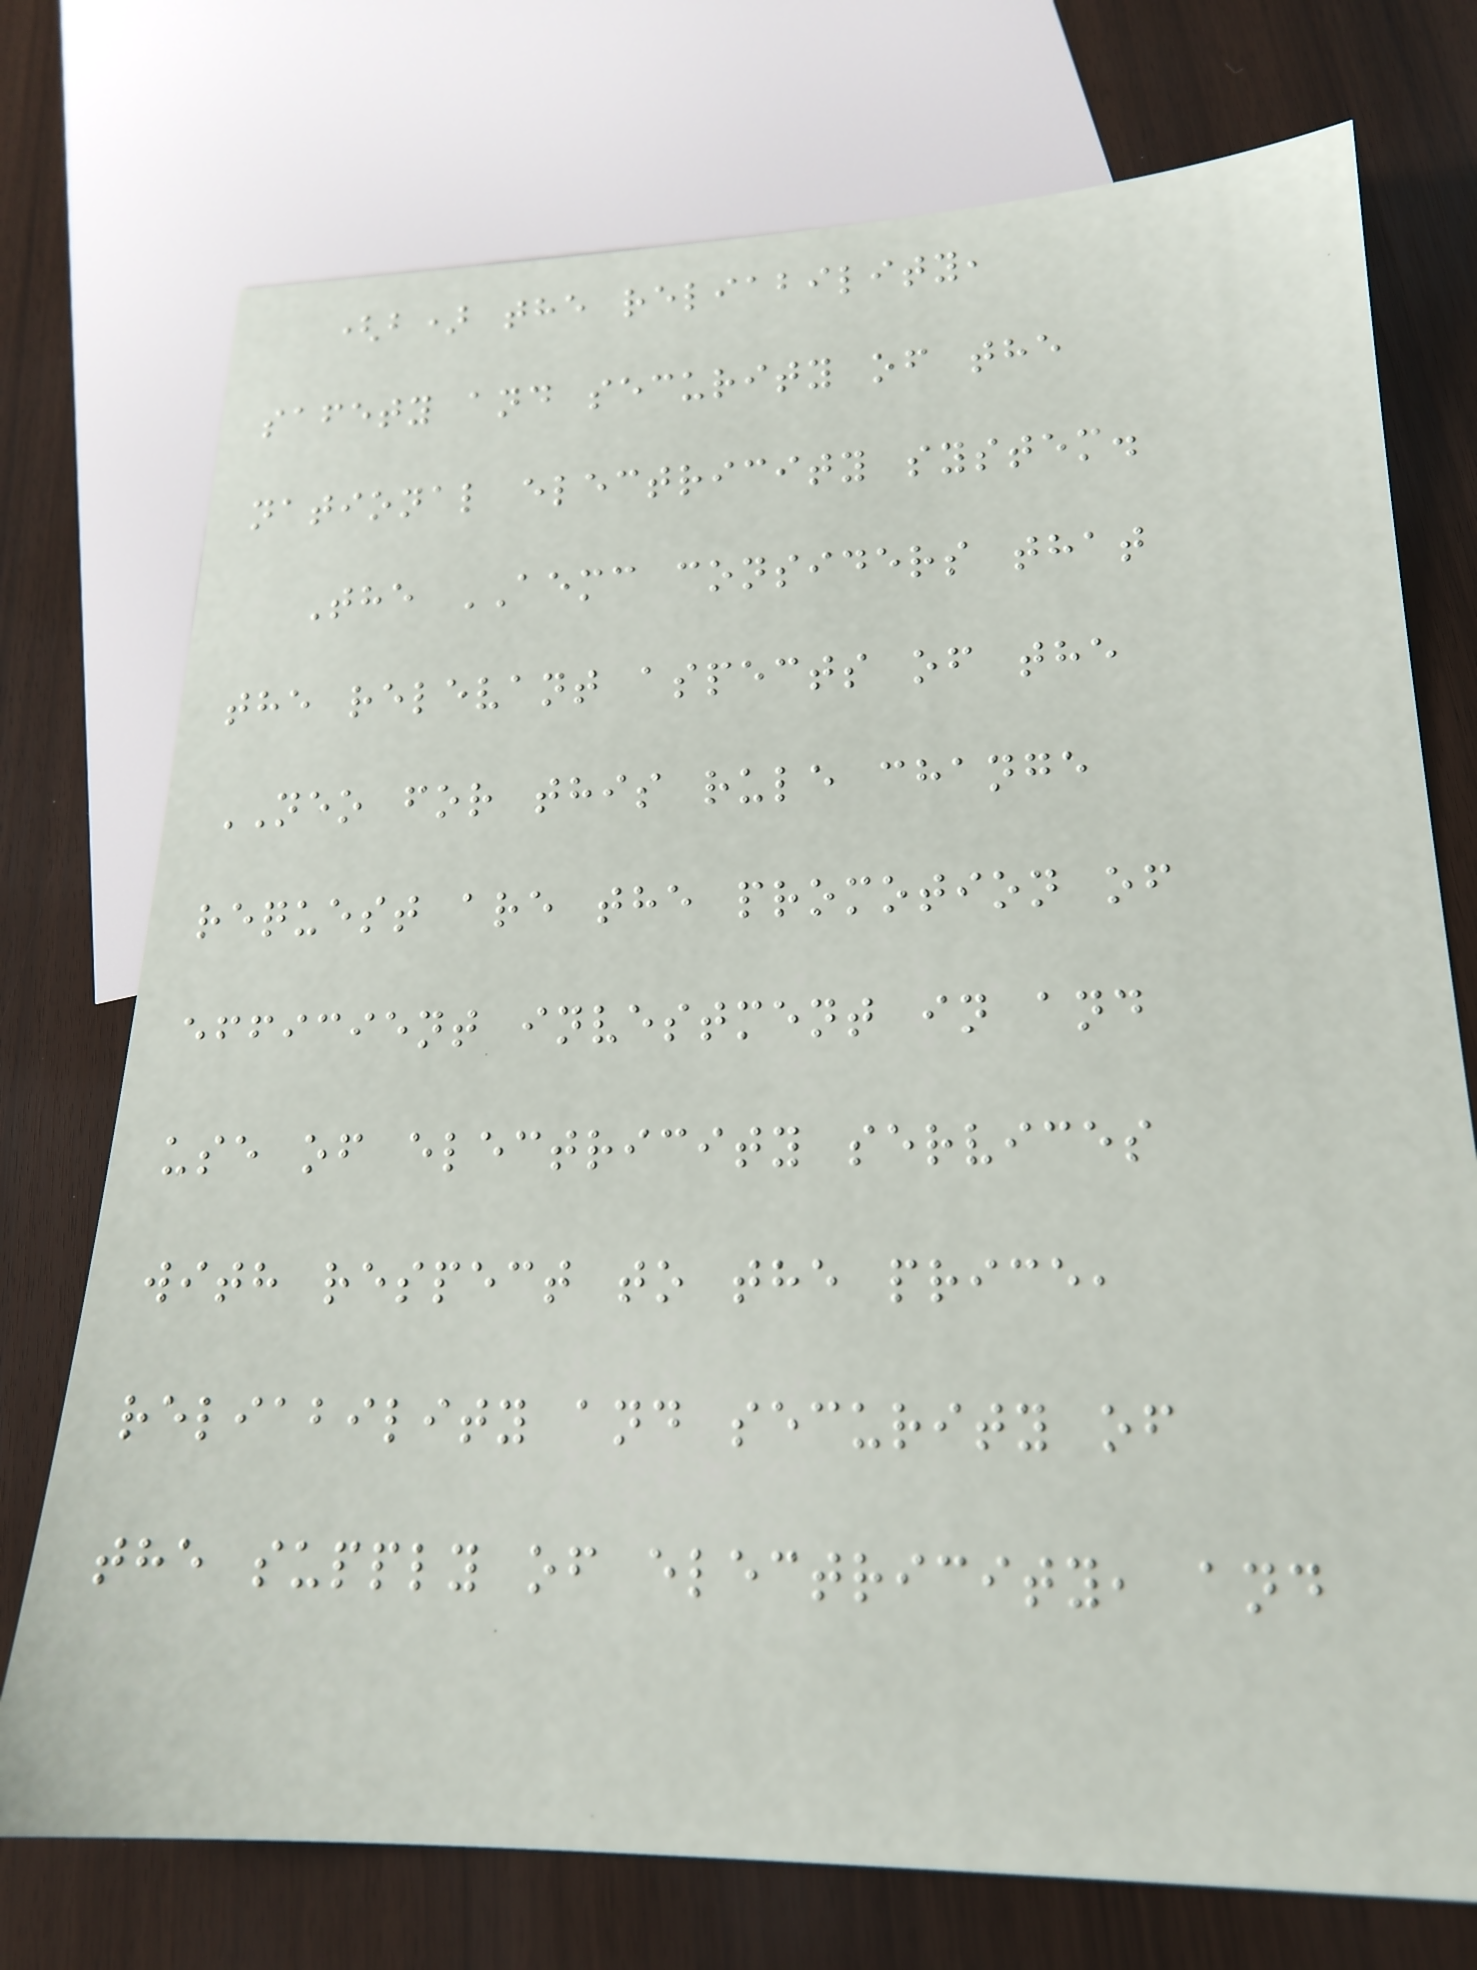(b) the reliability,
safety and security of the
national electricity system.
The AEMC considers that
the relevant aspects of the
NEO for this rule change
request are the promotion of
efficient investment in and
use of electricity services
with respect to the price,
reliability and security of
the supply of electricity, and
